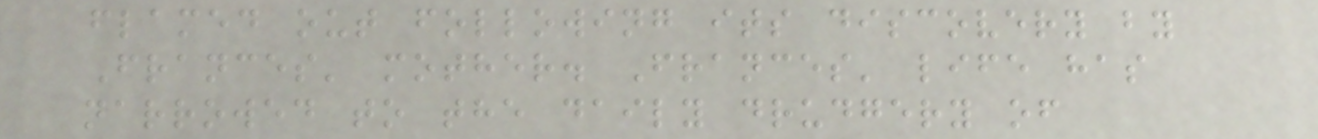flamed out following its discovery by
Frances' mother. Frances' life has
narrowed to the daily drudgery of
